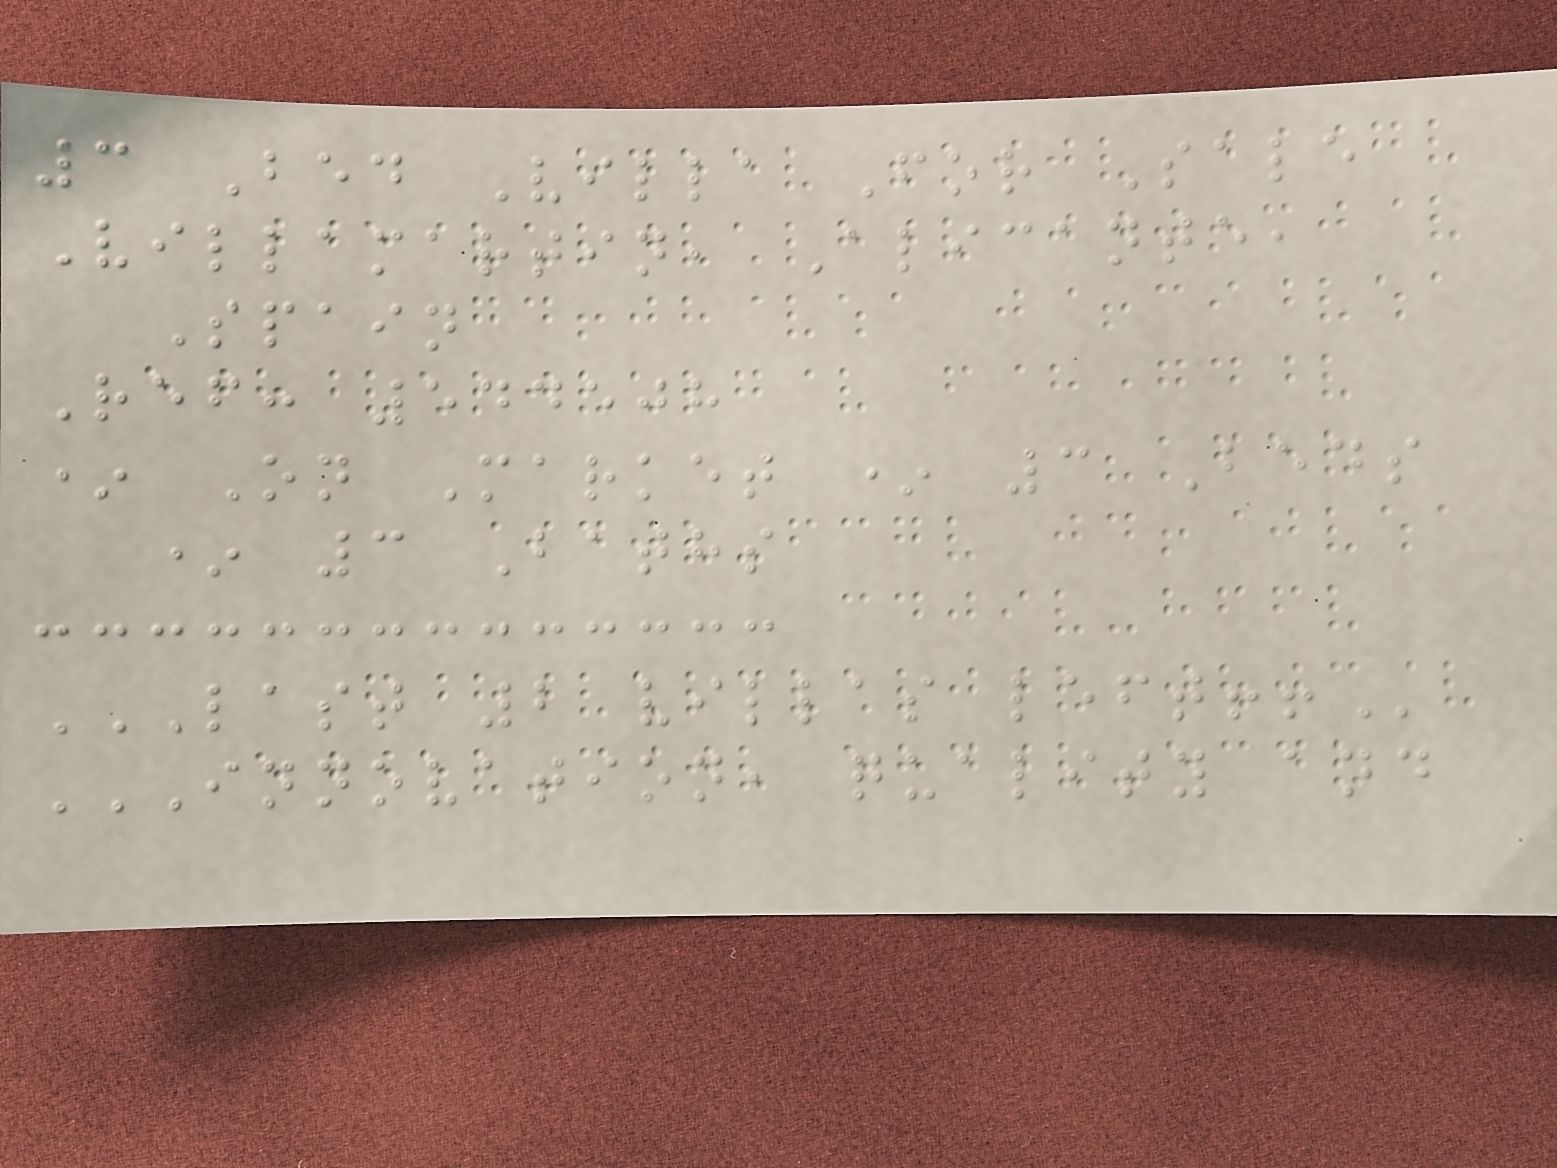3 Bed Villa For Sale
Villamartin, Alicante,
Spain
Ref: 544508
* On Market * 3 Beds
* 3 Baths
LAST 2 VILLAS LEFT!!
INNOVATION, QUALITY AND
